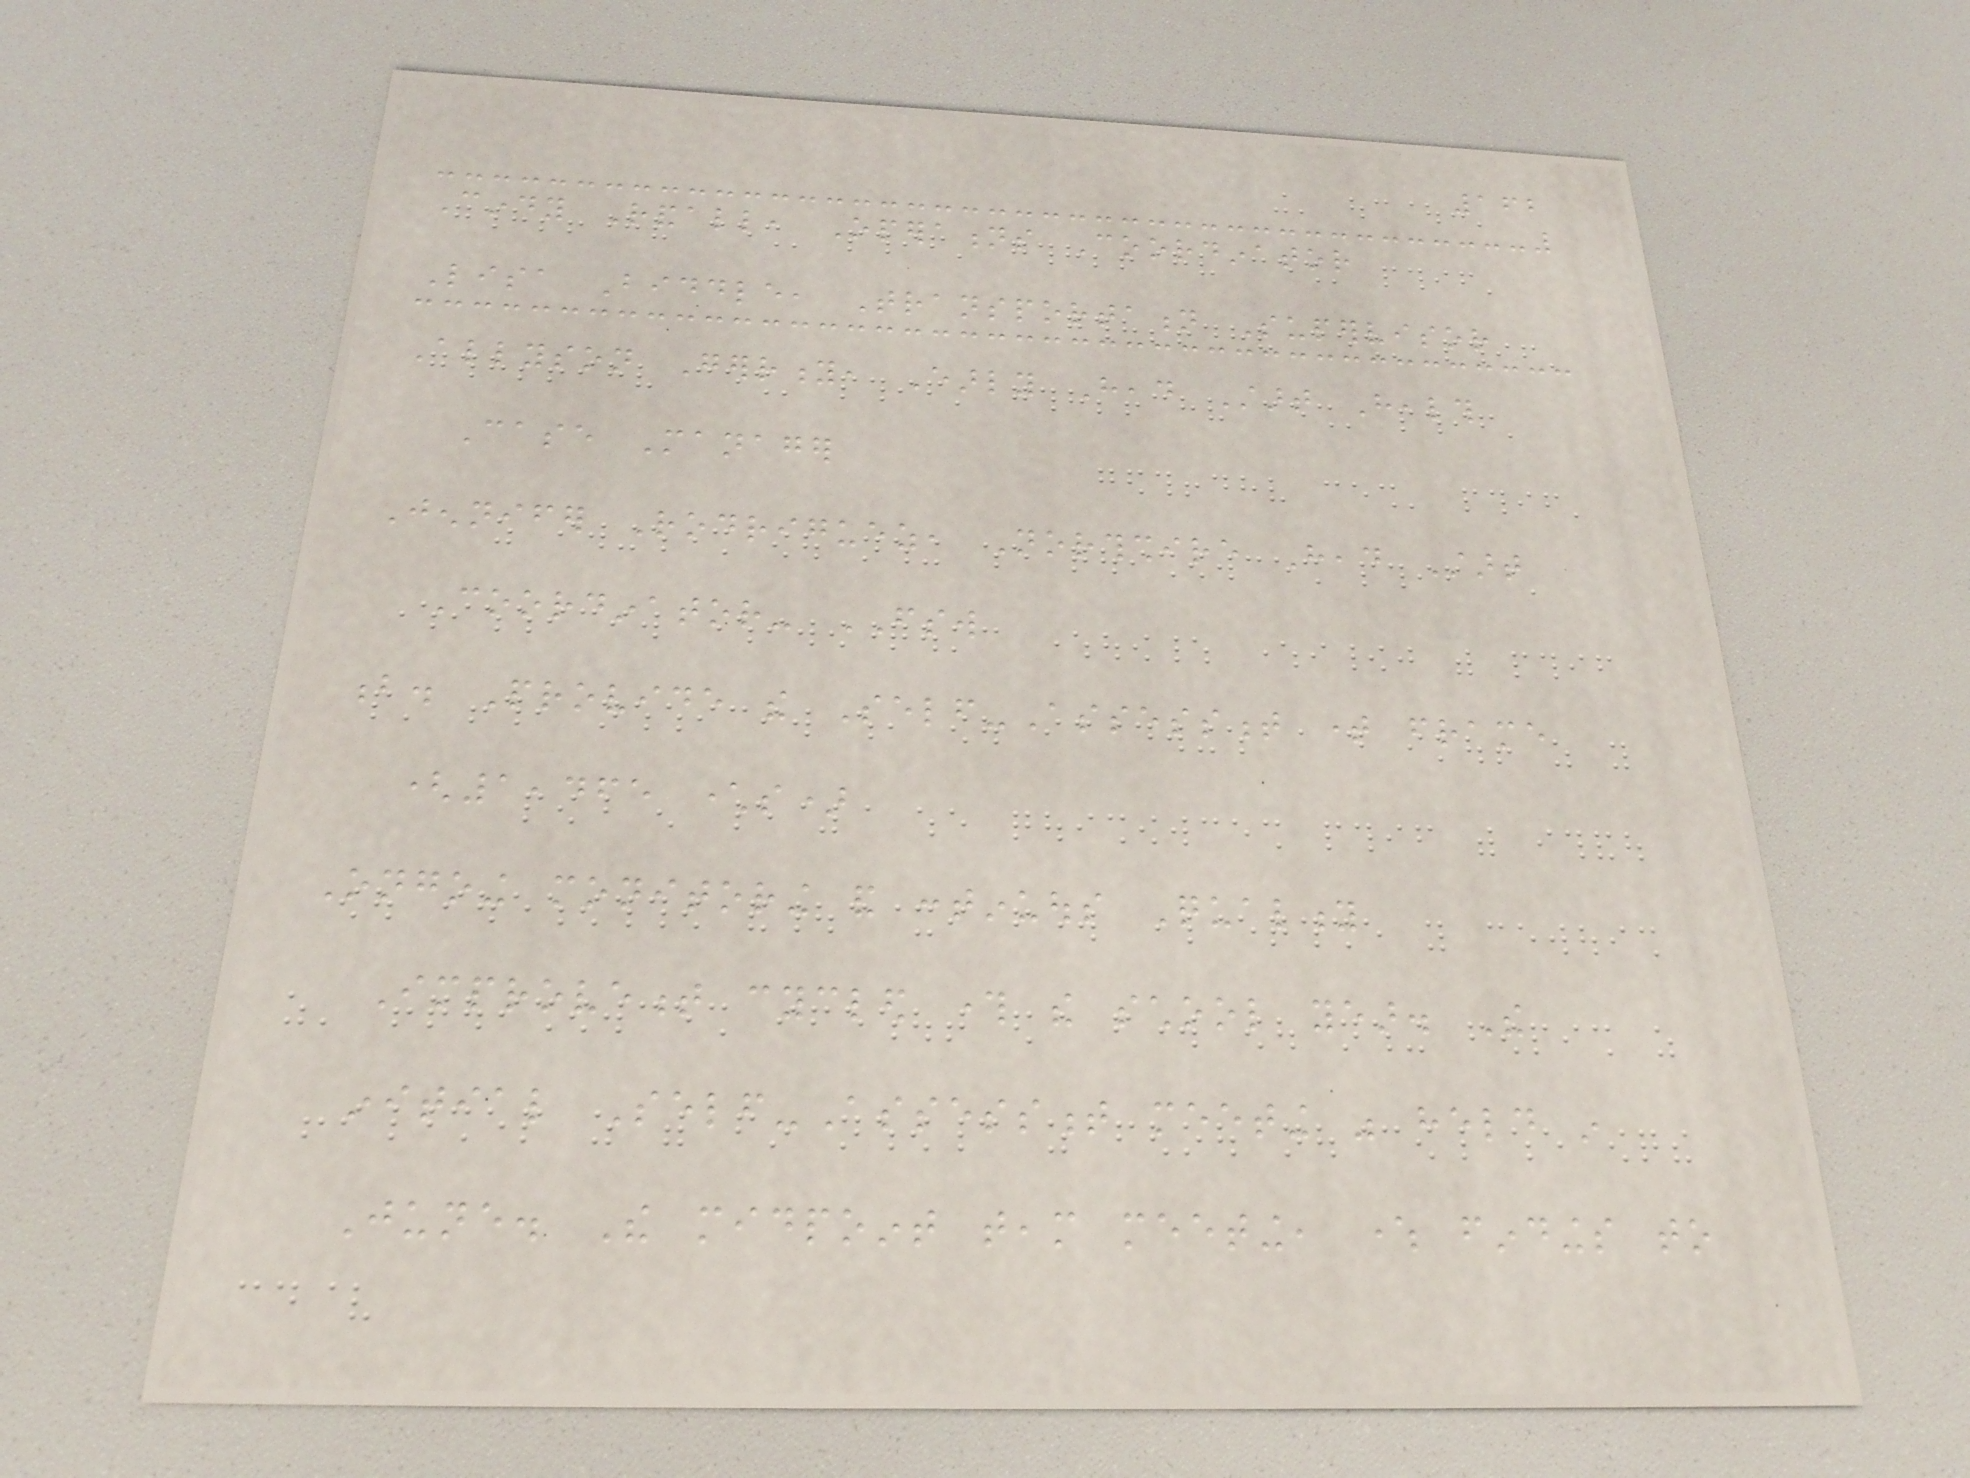162
Cindy Randall, Operations Coordinator
Lisa Biddle, Transportation Supervisor
Allyson Gerrity, Early Head Start Health
Case Manager
Jennifer Rodriguez, Northshire Head Start
Coordinator- FSW
b. Provide the Self-Assessment time frame
(1,465 characters)
Ongoing monitoring and continuous Quality
Improvement cycled through the school year. The
initial Self-Assessment meeting was held in
June. The midpoint team meeting, where findings to
